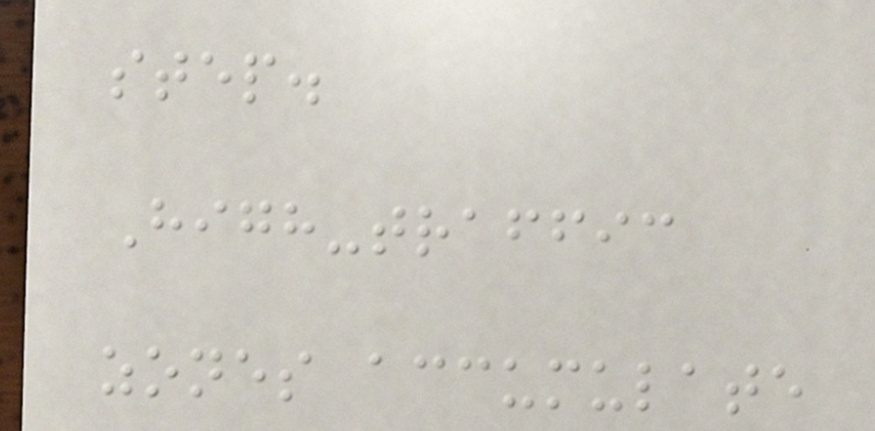step.
High-traffic
zones accumulate
